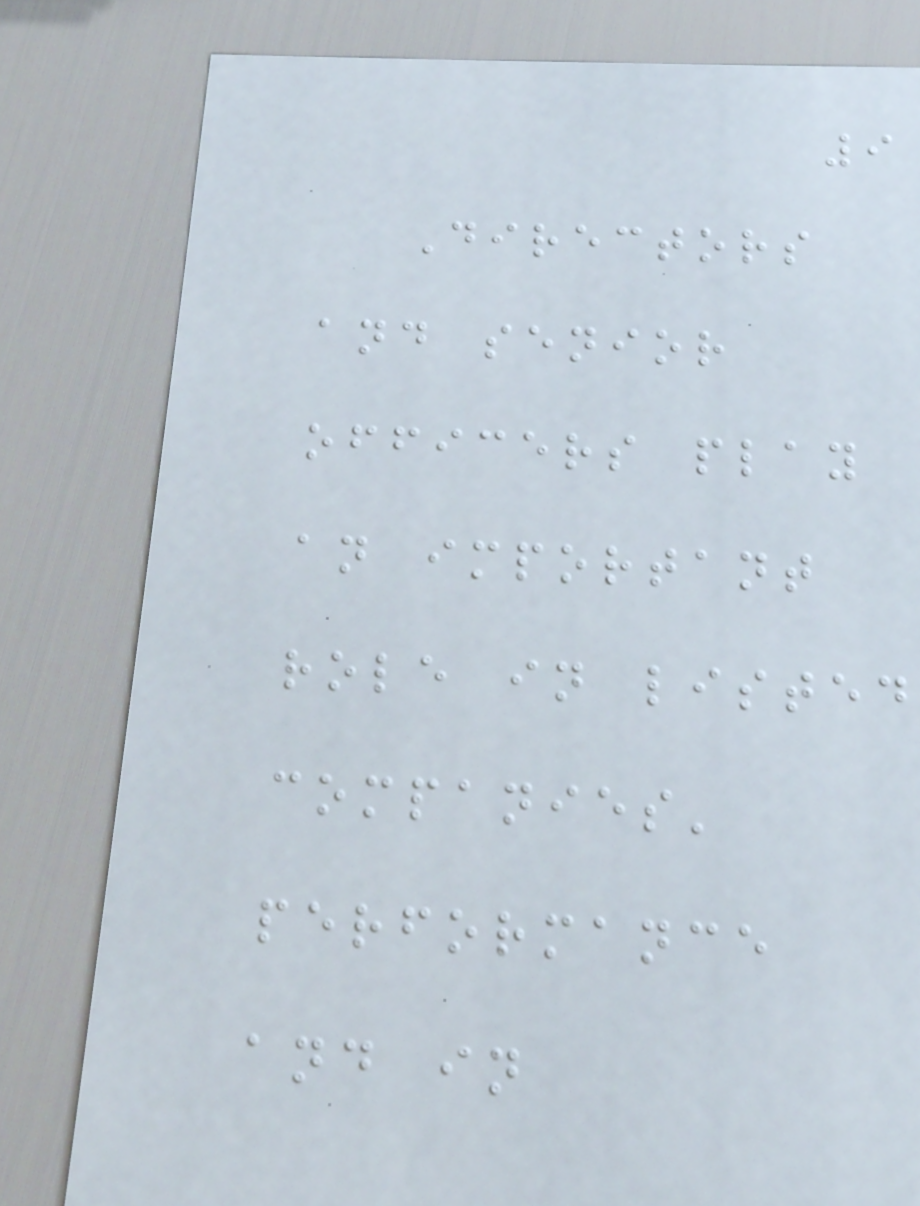9
Directors
and senior
officers play
an important
role in listed
companies'
performance
and in
